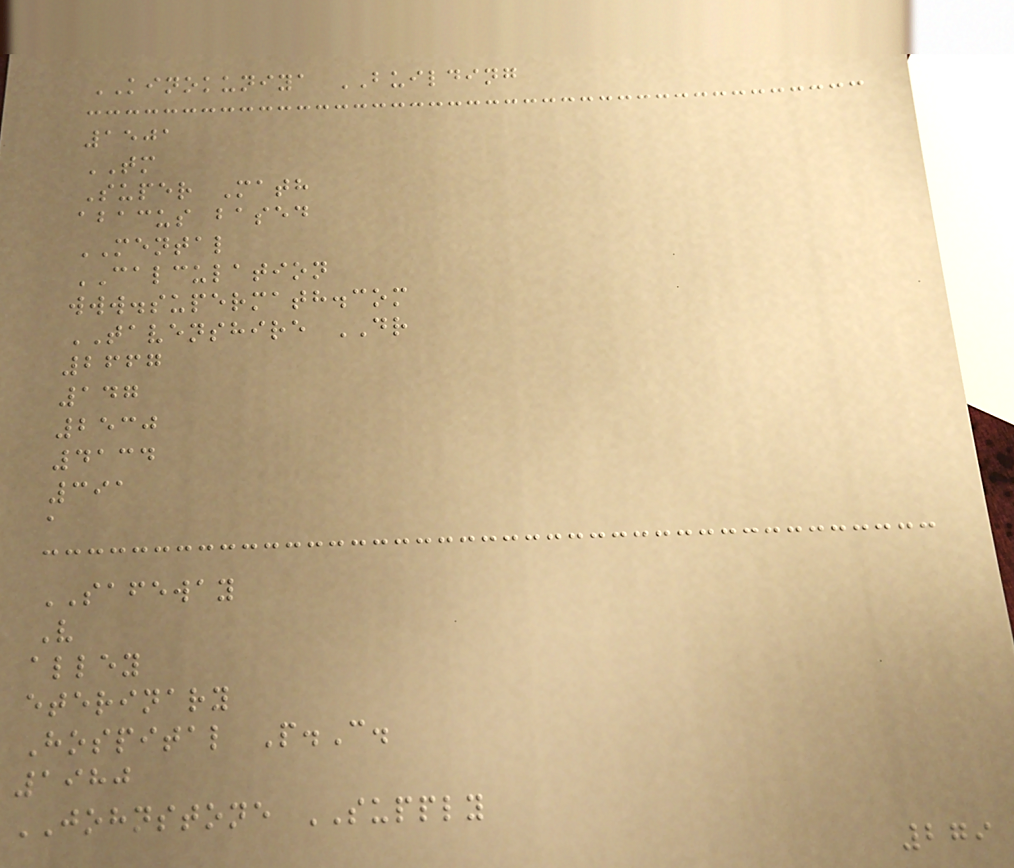KINOKUNIYA BUILDING
1501
TM
Super Math
abacus based
MENTAL
CALCULATION
www.supermath.com
TAVENSHIRE DR
2667
147
2530
4134
391
a
SAFEWAY
V
alley
eterinary
Hospital P.C.
1980
JOHNSTONE SUPPLY
279
